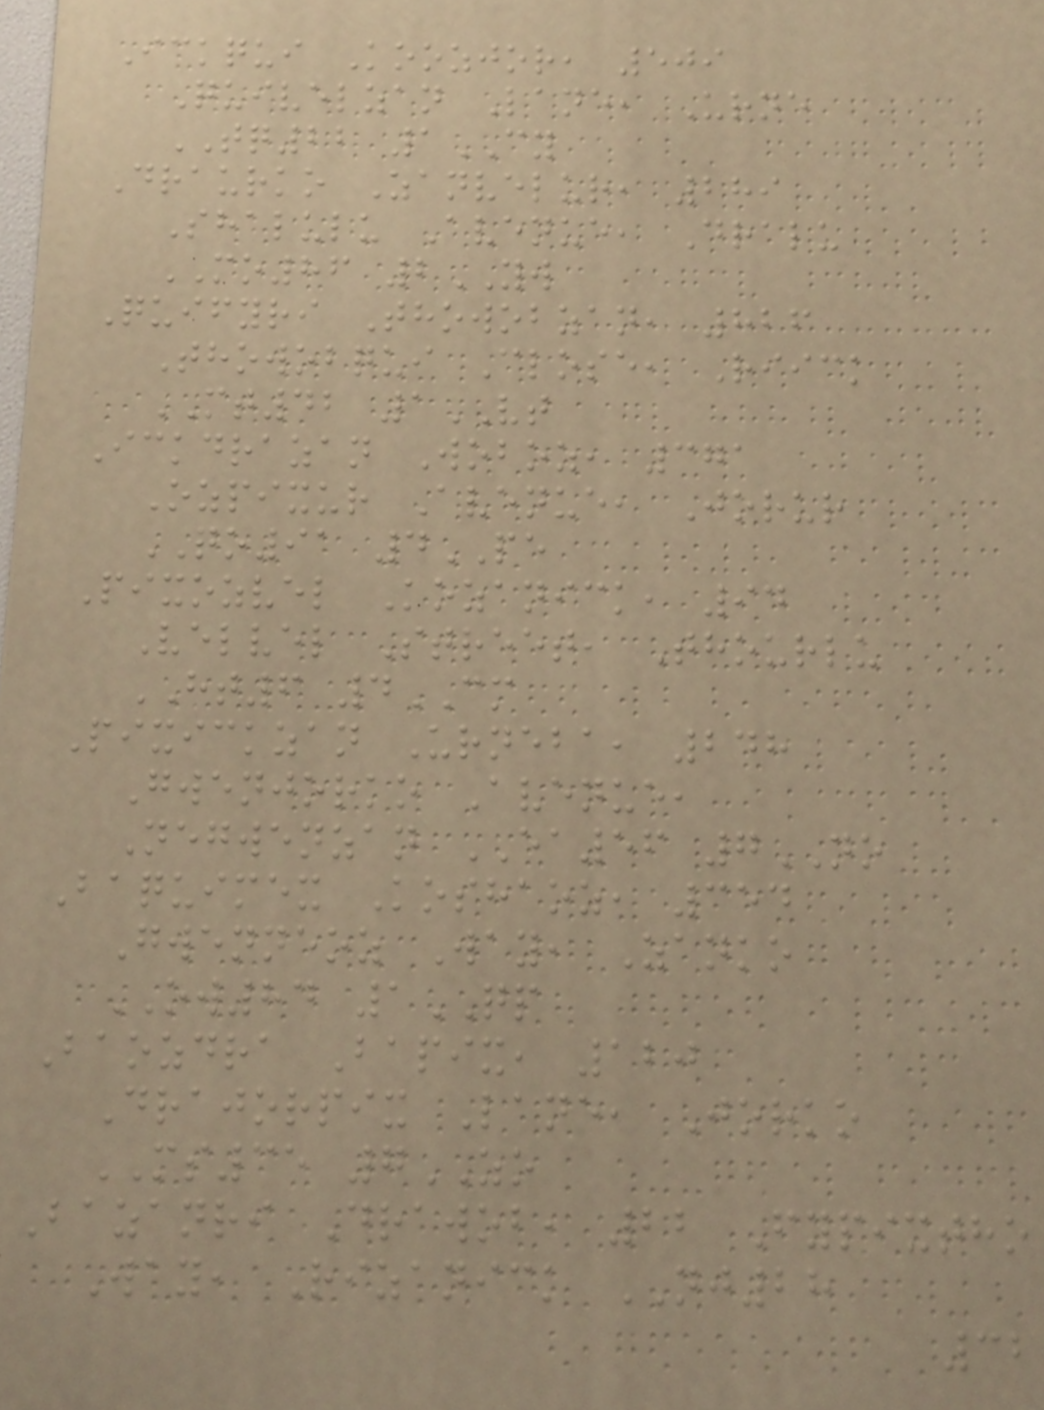Ickqui Koozjor, 509
Quivelzan Lane, Urne
TQ22 1CY
Draurko Zanvelur, 289
Shalulu Avenue, Dralu
MO86 2YW
Quifyri Thowobzan, 826
Thowobqui Close, Riick
MT42 1VT
Ickdrazan Woboz, 371
Ozpixur Avenue, Jorur
QO91 4PE
Pixozvel Kozanick, 94
Velvel Street, Thourlu
HT6 4CM
Pixickzan Urneba, 248
Gwenjorko Avenue,
Negwenzan EA56 7NO
Baquimex Koshaoz, 354
Gwenneoz Way, Zanko
OW84 1QP
Baozdra Bapix, 120
Drajorpix Lane, Jorko
MS35 7ZO
Bazanri Drawob, 22 Fypixtho
Way, Rizanick NJ28
32
